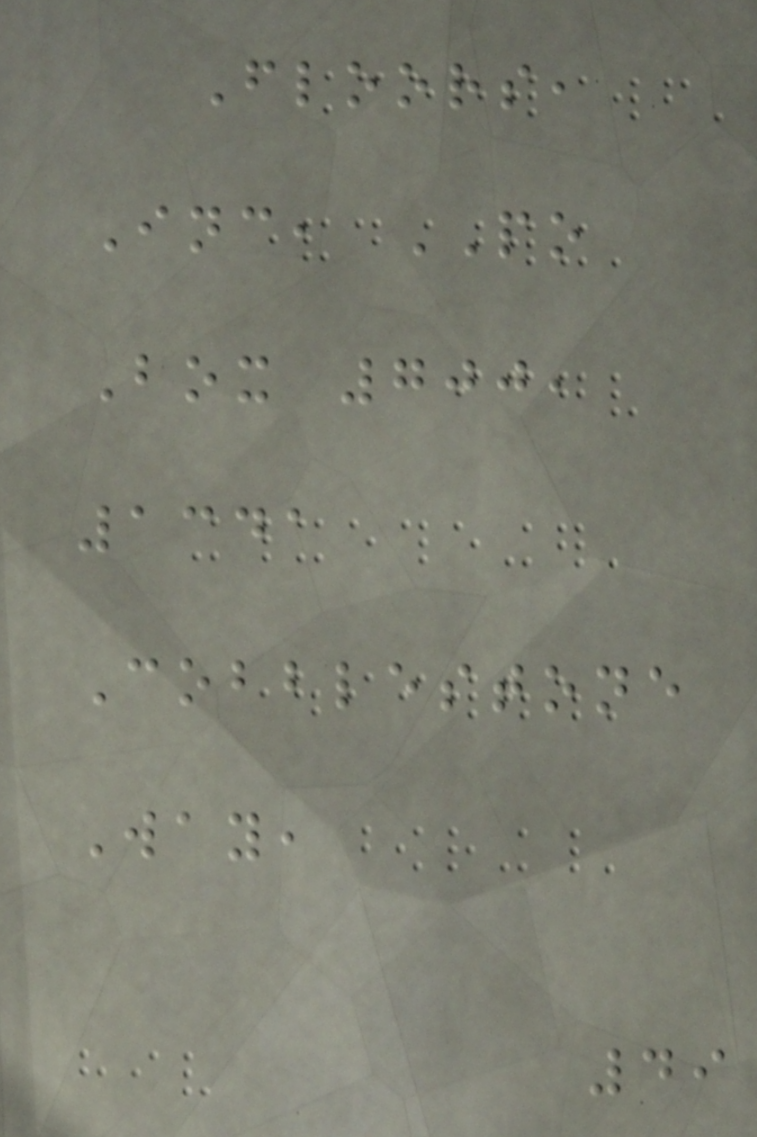Floors,
Inc, PO
Box 700,
1341
Cobblestone
Way,
49
